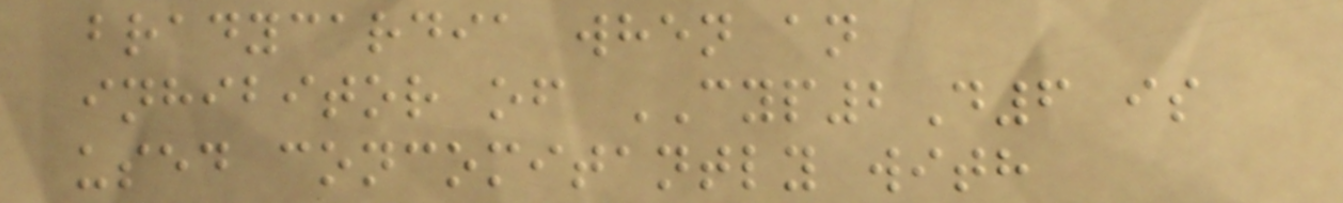bradycardia when an
inhibitor of CYP2D6 is
used concomitantly with
